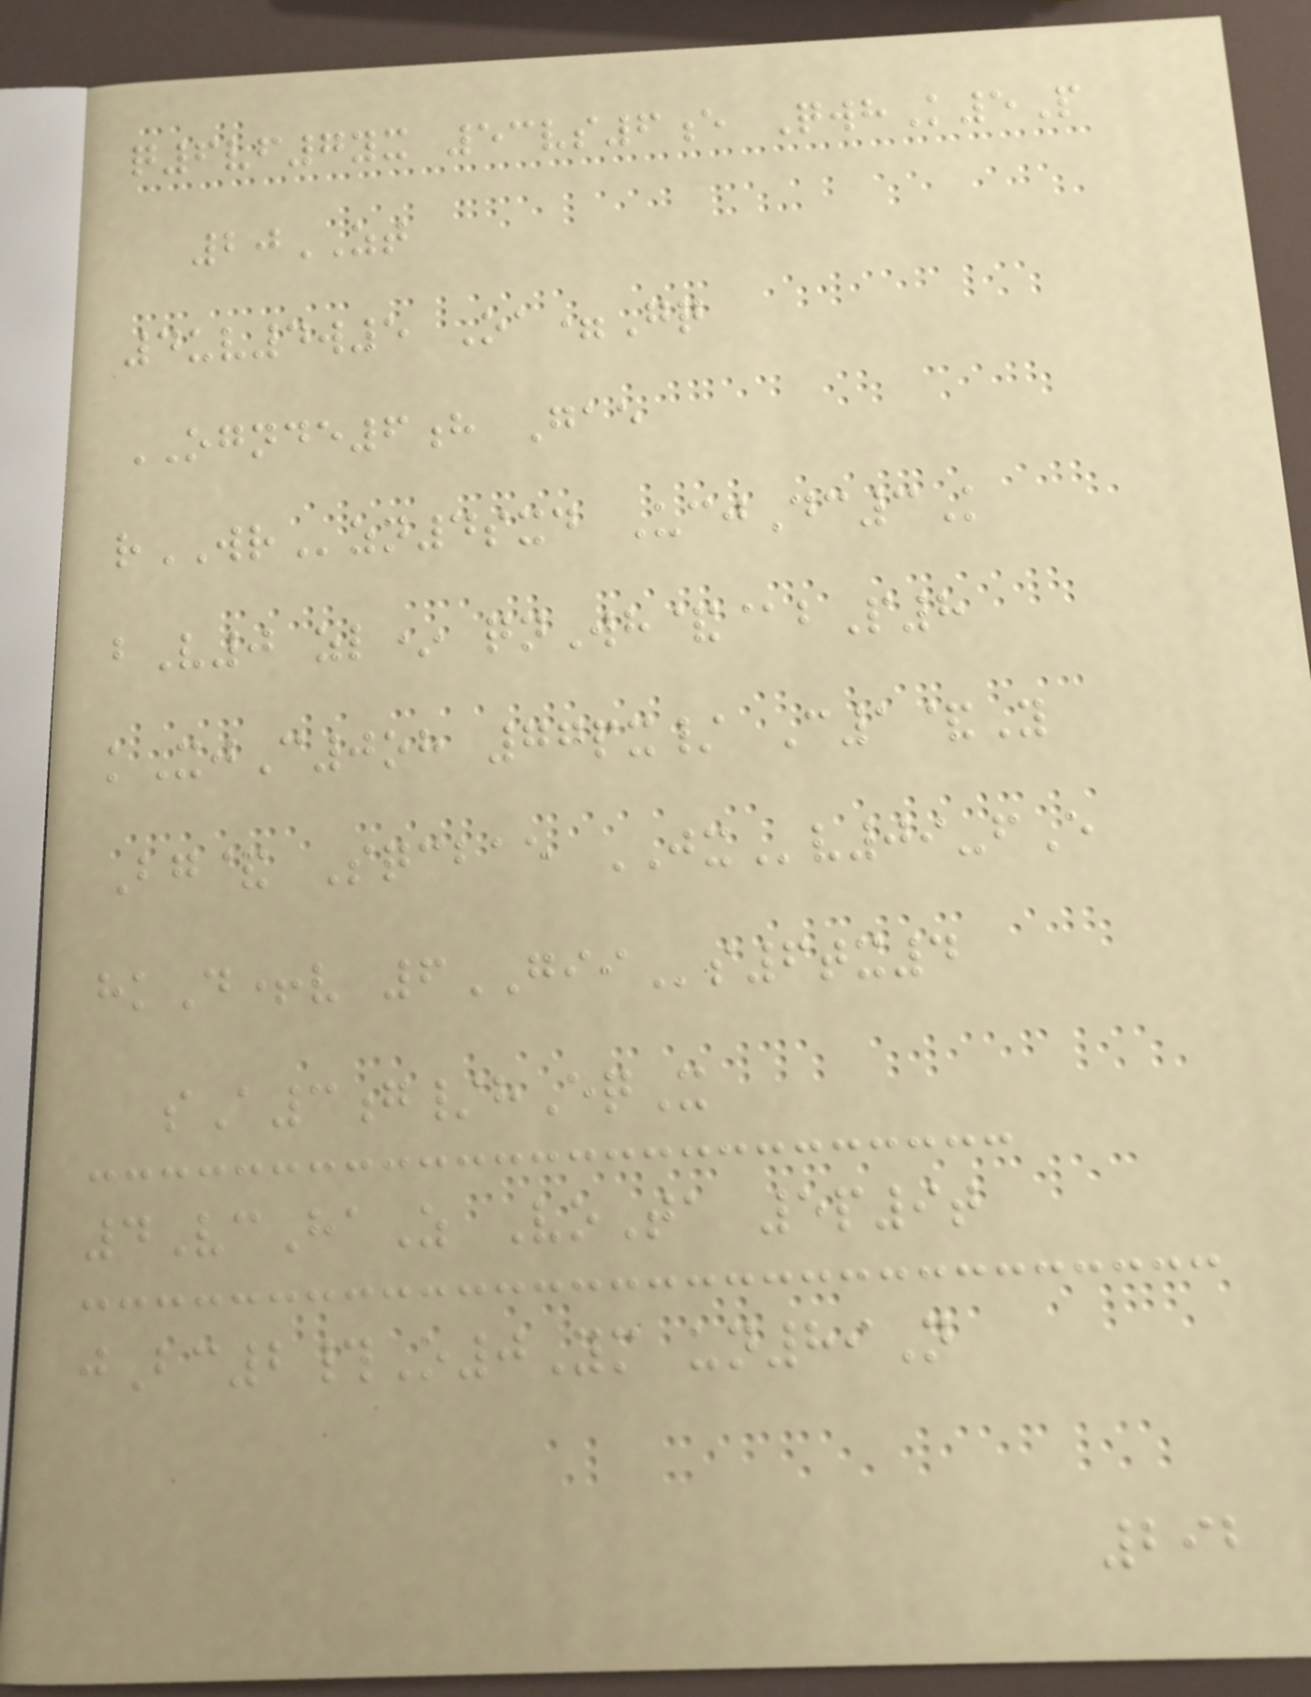q6vf7yx 53vs6e QwhK5P
20ZT
4uv4w5 Oa=Gq
OGNDE6h Gae
rWRzn4sxd UcjDc3K
bV0 zl* qnWh&@bP8
kXjC0oh 77px/ C1&Y
Bg& Sqcbae JXv09-fE
hkD+v 6GIIs6tx4
sA3g/hEqX
4VcHaZ VoTa 5p9t
jBc2#O0Ym un89N
292
